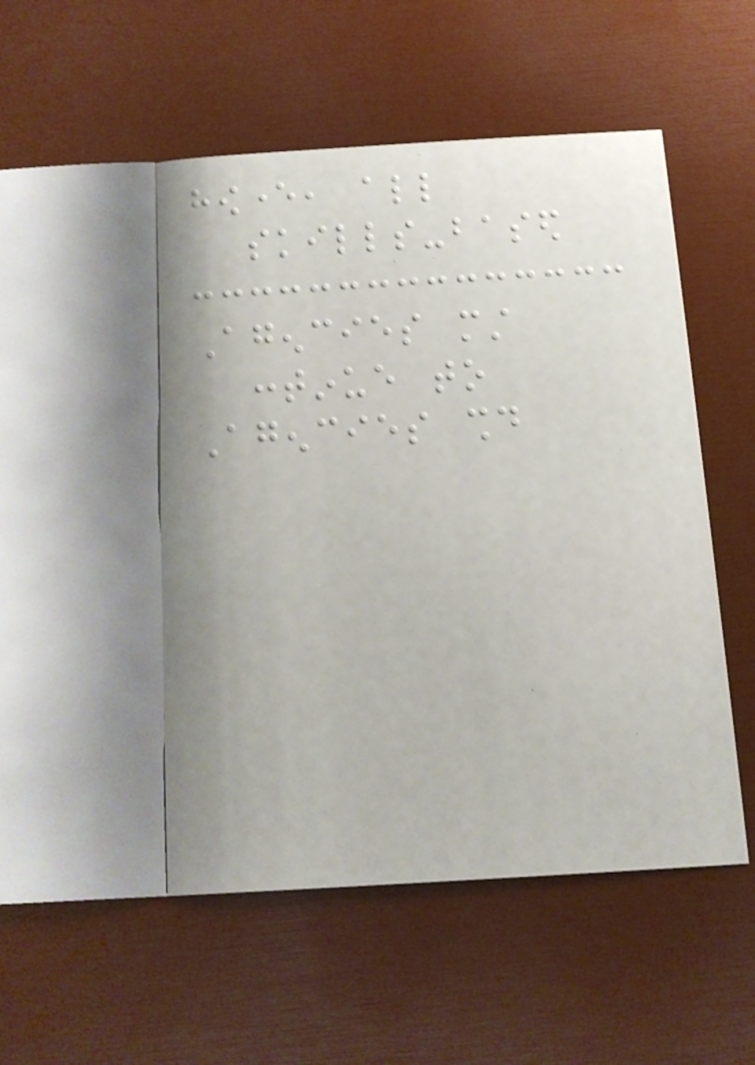however, all
skills-based
Agencies must
continue to
Agencies should
